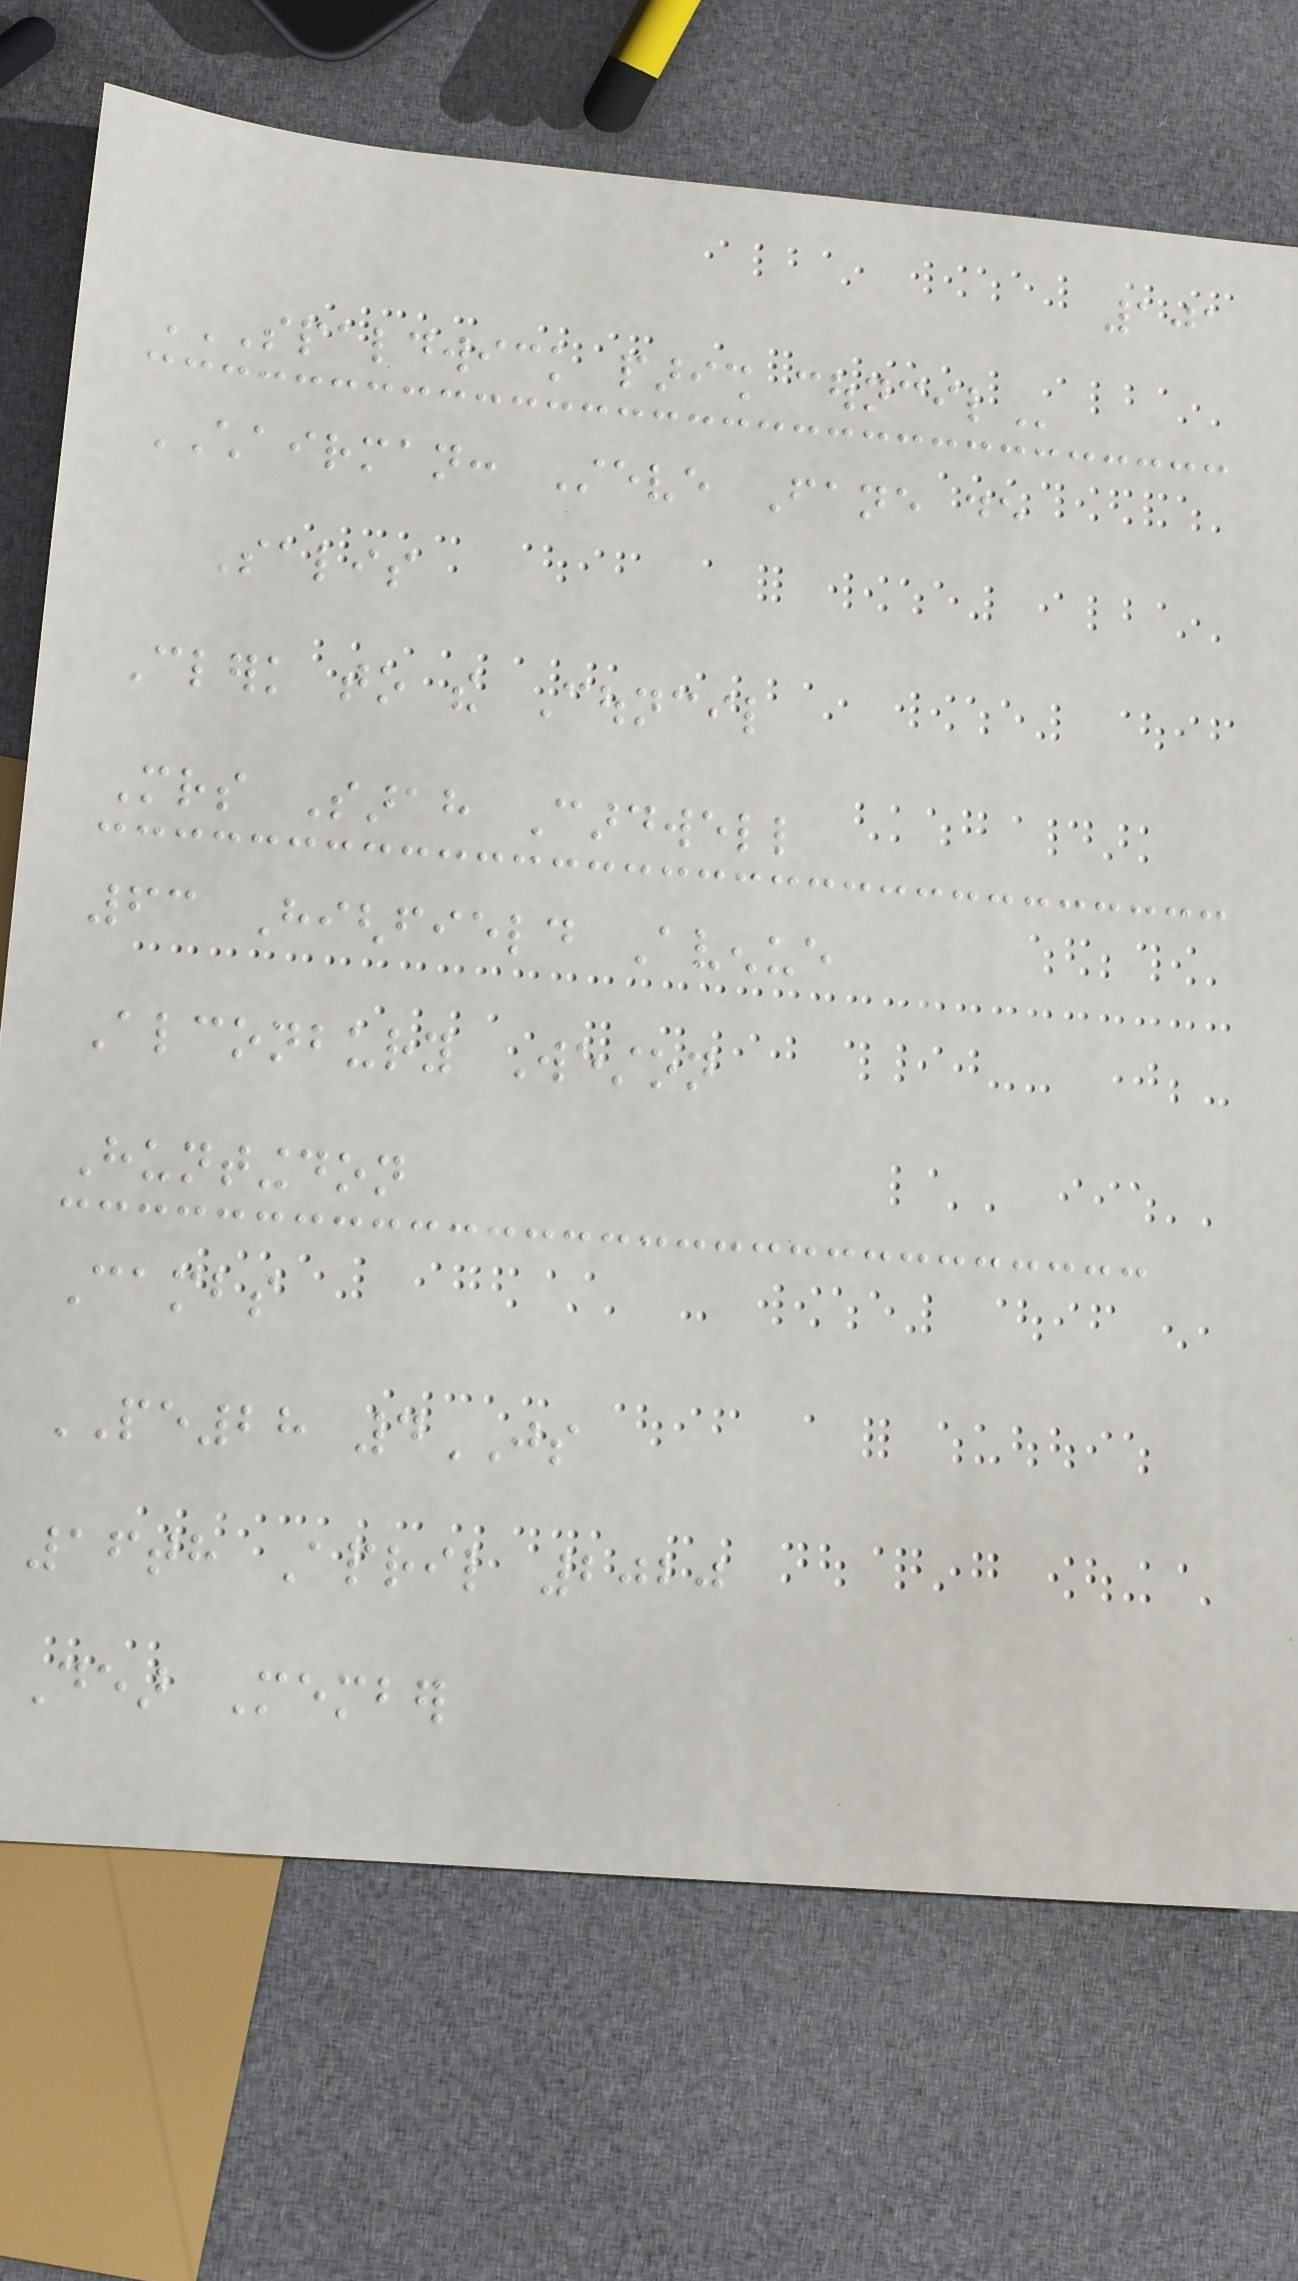101
SPALDWICK PARISH COUNCIL
CHAIRMAN: Steve Fane de
Salis
Clerk to the Council
Mrs Sarah Cardwell
63 Highfield Avenue
Alconbury Weston
Huntingdon
Cambs
PE28 4JS
16th April 2020
Dear Member
